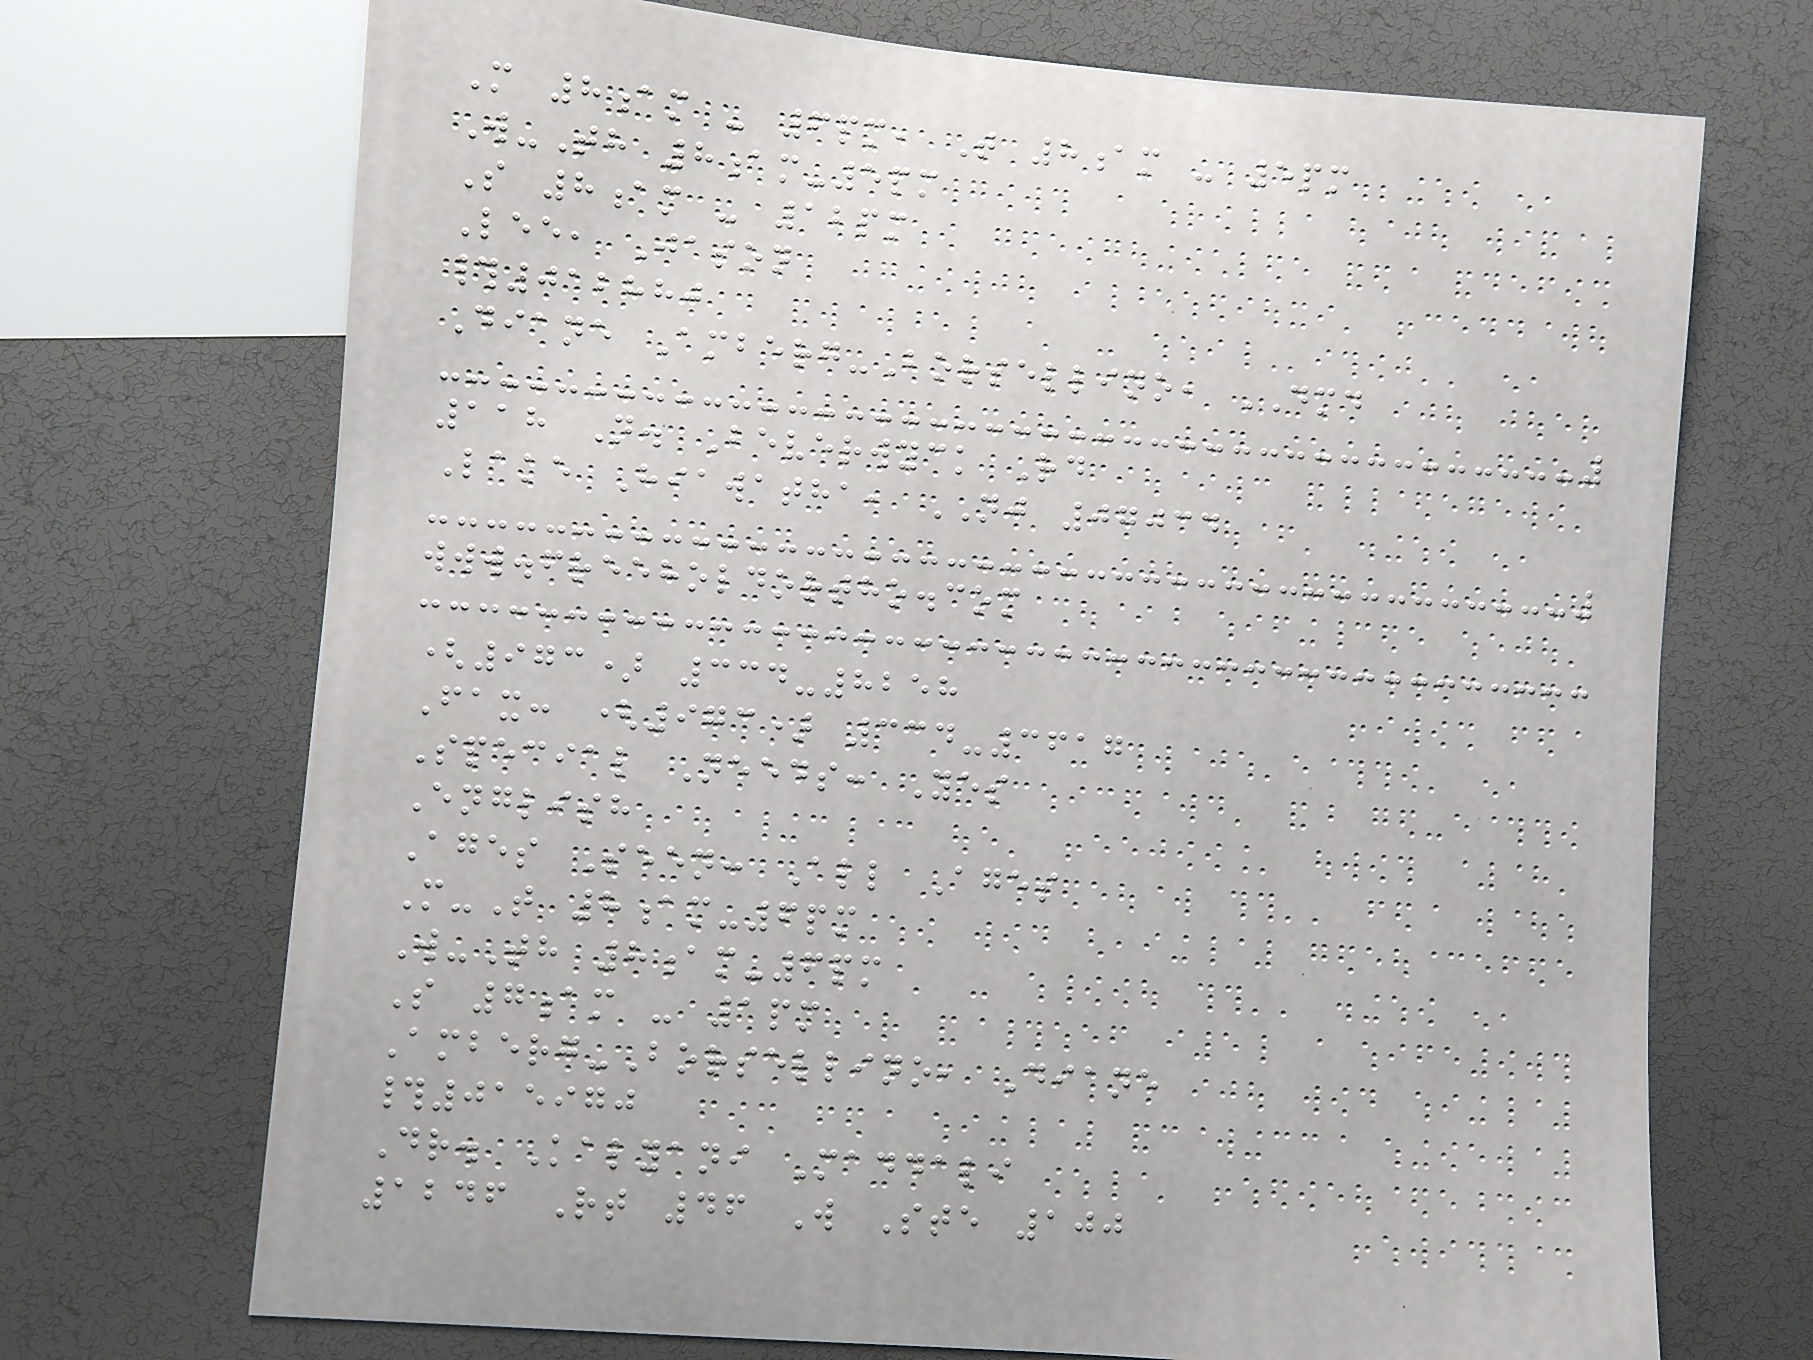M 8am - 6pm, T 8am - 5pm
W-Th 8am-5pm
S 8am - 12pm
Lee, Jason
#012880
Diane Amberg-Borsellino, DMD
118 N. Beverwyck Rd
Lake Hiawatha, NJ 07034
www.freeholdortho.com
(973) 334-8258
Fax: (973) 334-3617
Special Needs: Yes
English
Ages Seen: All Ages
M-T 8am-6pm
W-Th 8am-6pm
S 7am - 1pm
Amberg-Borsellino, Diane
#015970
Dr. Kalyani Maddali
1246 Rt 46 W Ste 100
